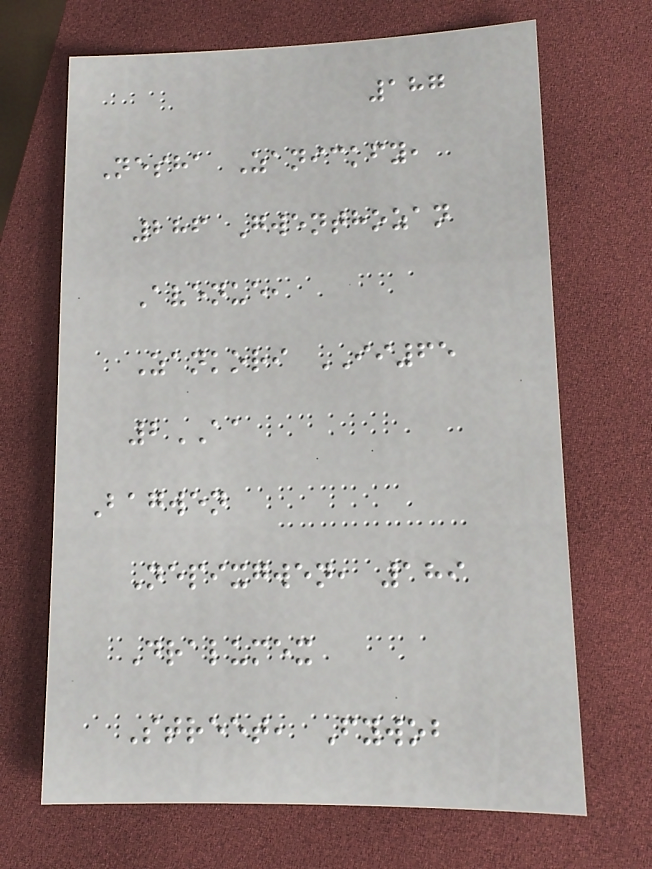187
Nesha Zanickfy,
286 Gwenthozan
Avenue,
Zankori II65
2AA
Bagwen
Nepixgwen, 189
Dralumex
Street, Fywob
